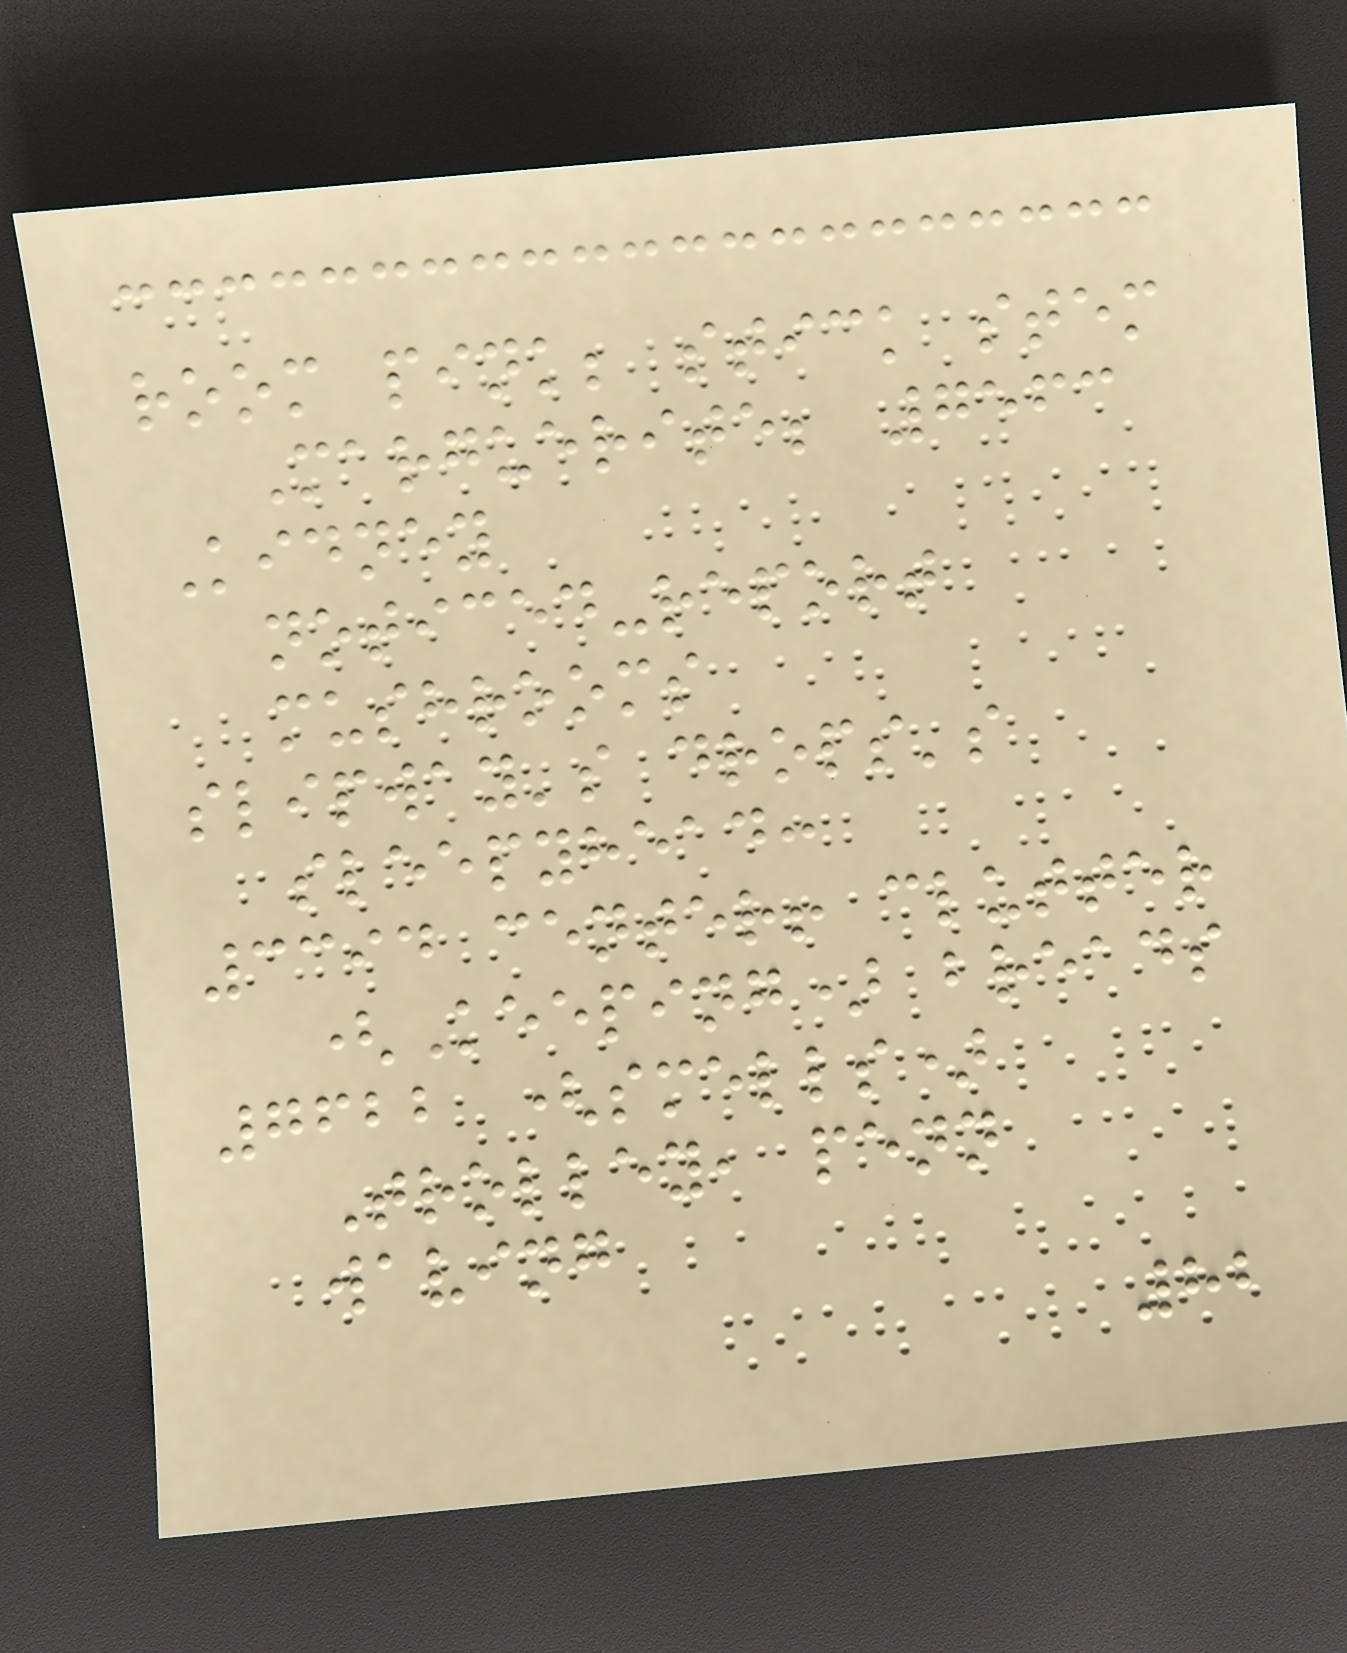room pink; stick stem
Marguerite; 7563
Kidney
noticed-report
mushrooms
slipway's drops's
sleepyhead:
3394 center! clutter
(Keeping) breads
7622 (smells)
Trolley, penn
waving
82
